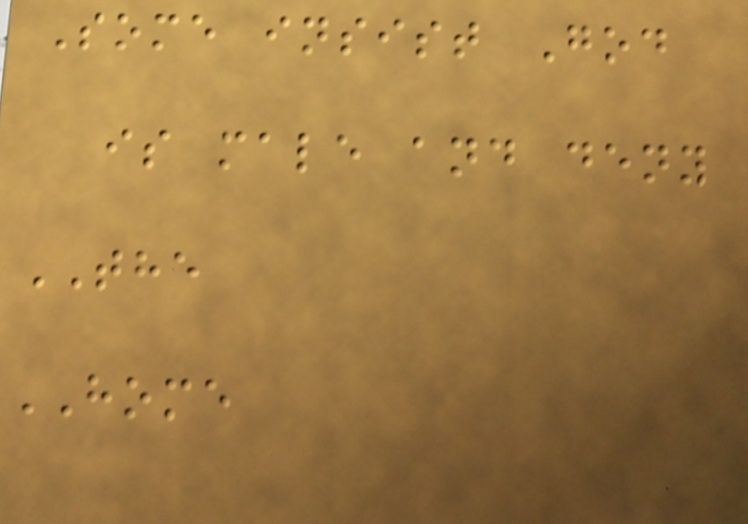Some insist God
is male and deny
THE
HOME
